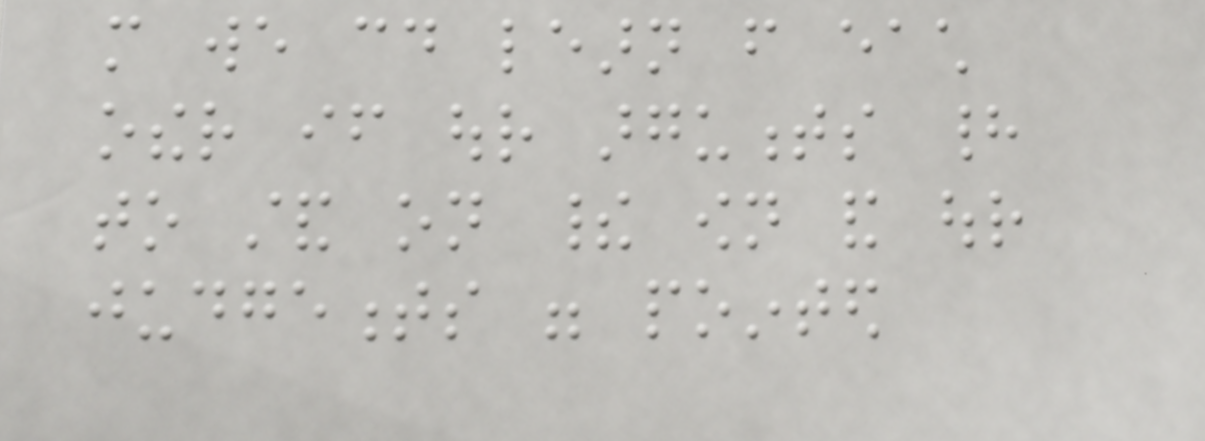more we could learn from each
other if our arguments had
to stand on their own and our
judgements were pointed
